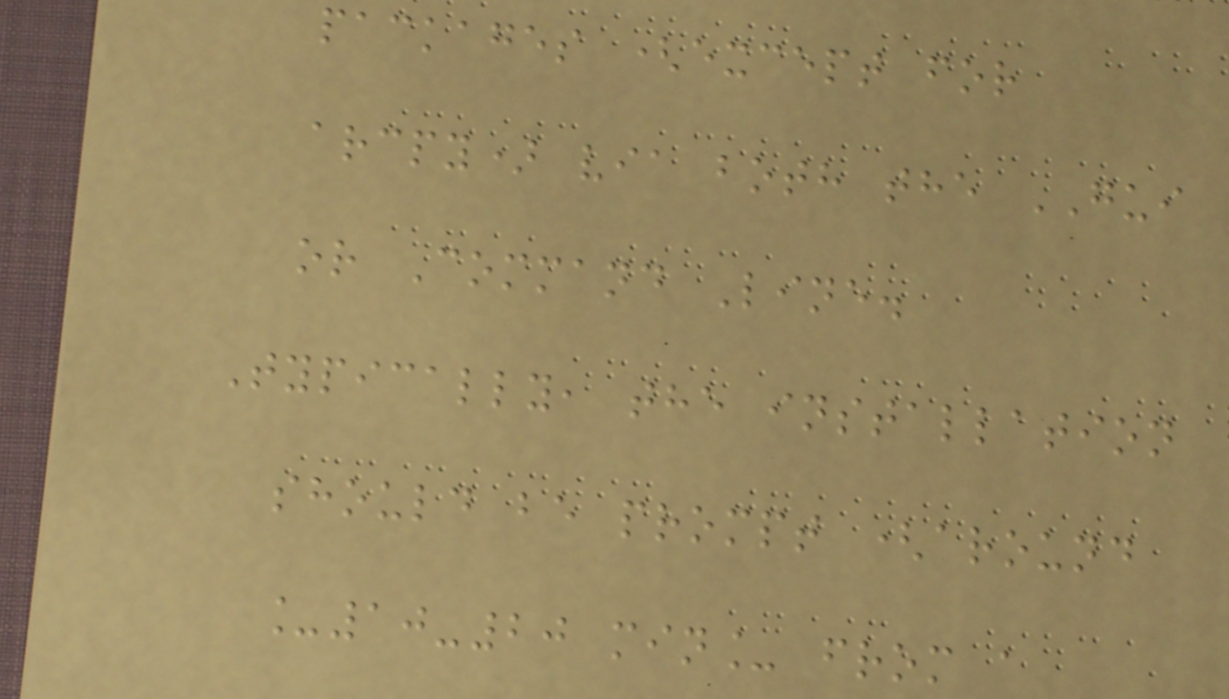packages (except for
arcpy) via both the GUI
or Command Line.
Typically, the installation
should be prompt (around
_10-20 min_ from a
